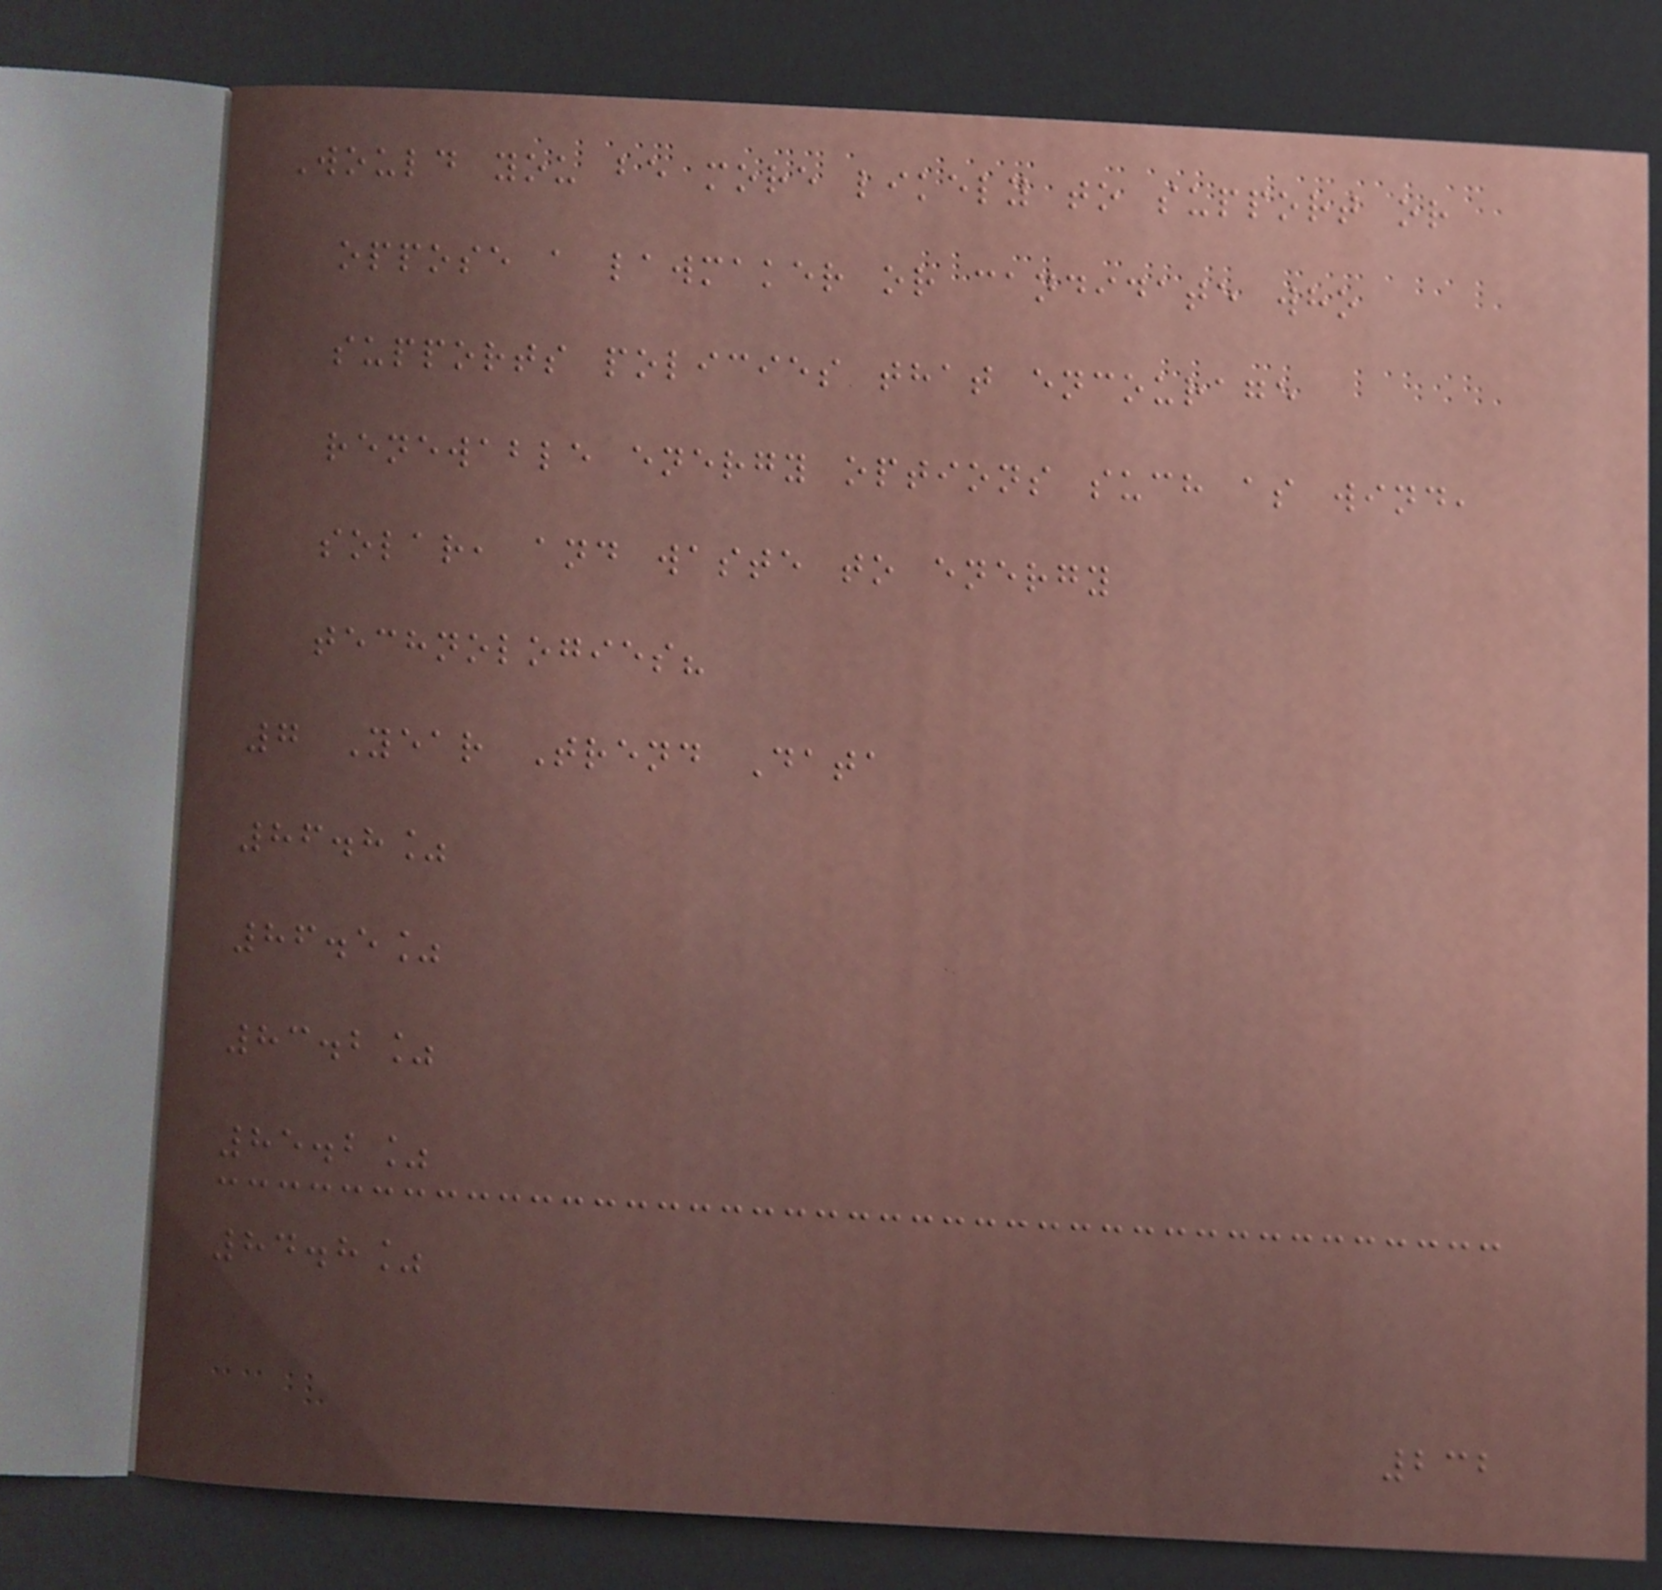Would you be more likely to support or
oppose a lawmaker or candidate who
supports policies that encourage
renewable energy options such as wind,
solar, and waste to energy
technologies?
7 Year Trend Data
86.8%
86.5%
83.2%
85.2%
84.8%
232
